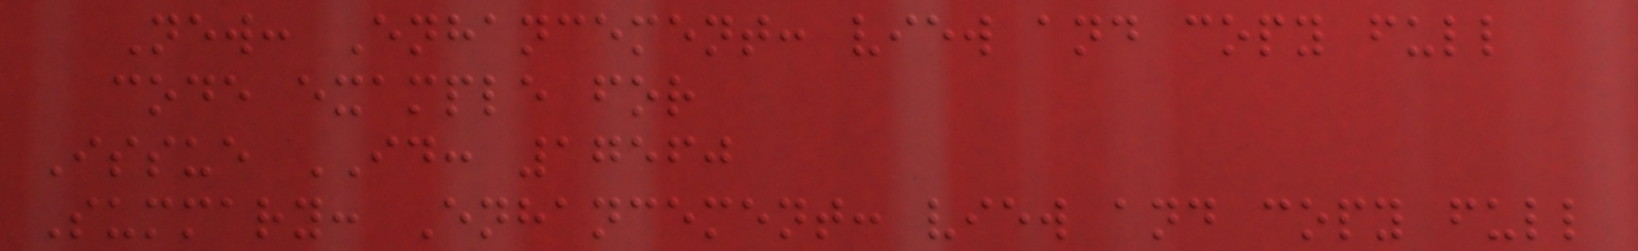New: Enhancement: view and copy full
code example for
Issue ID: 17560
Summary: Enhancement: view and copy full
